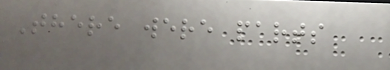There were parts
